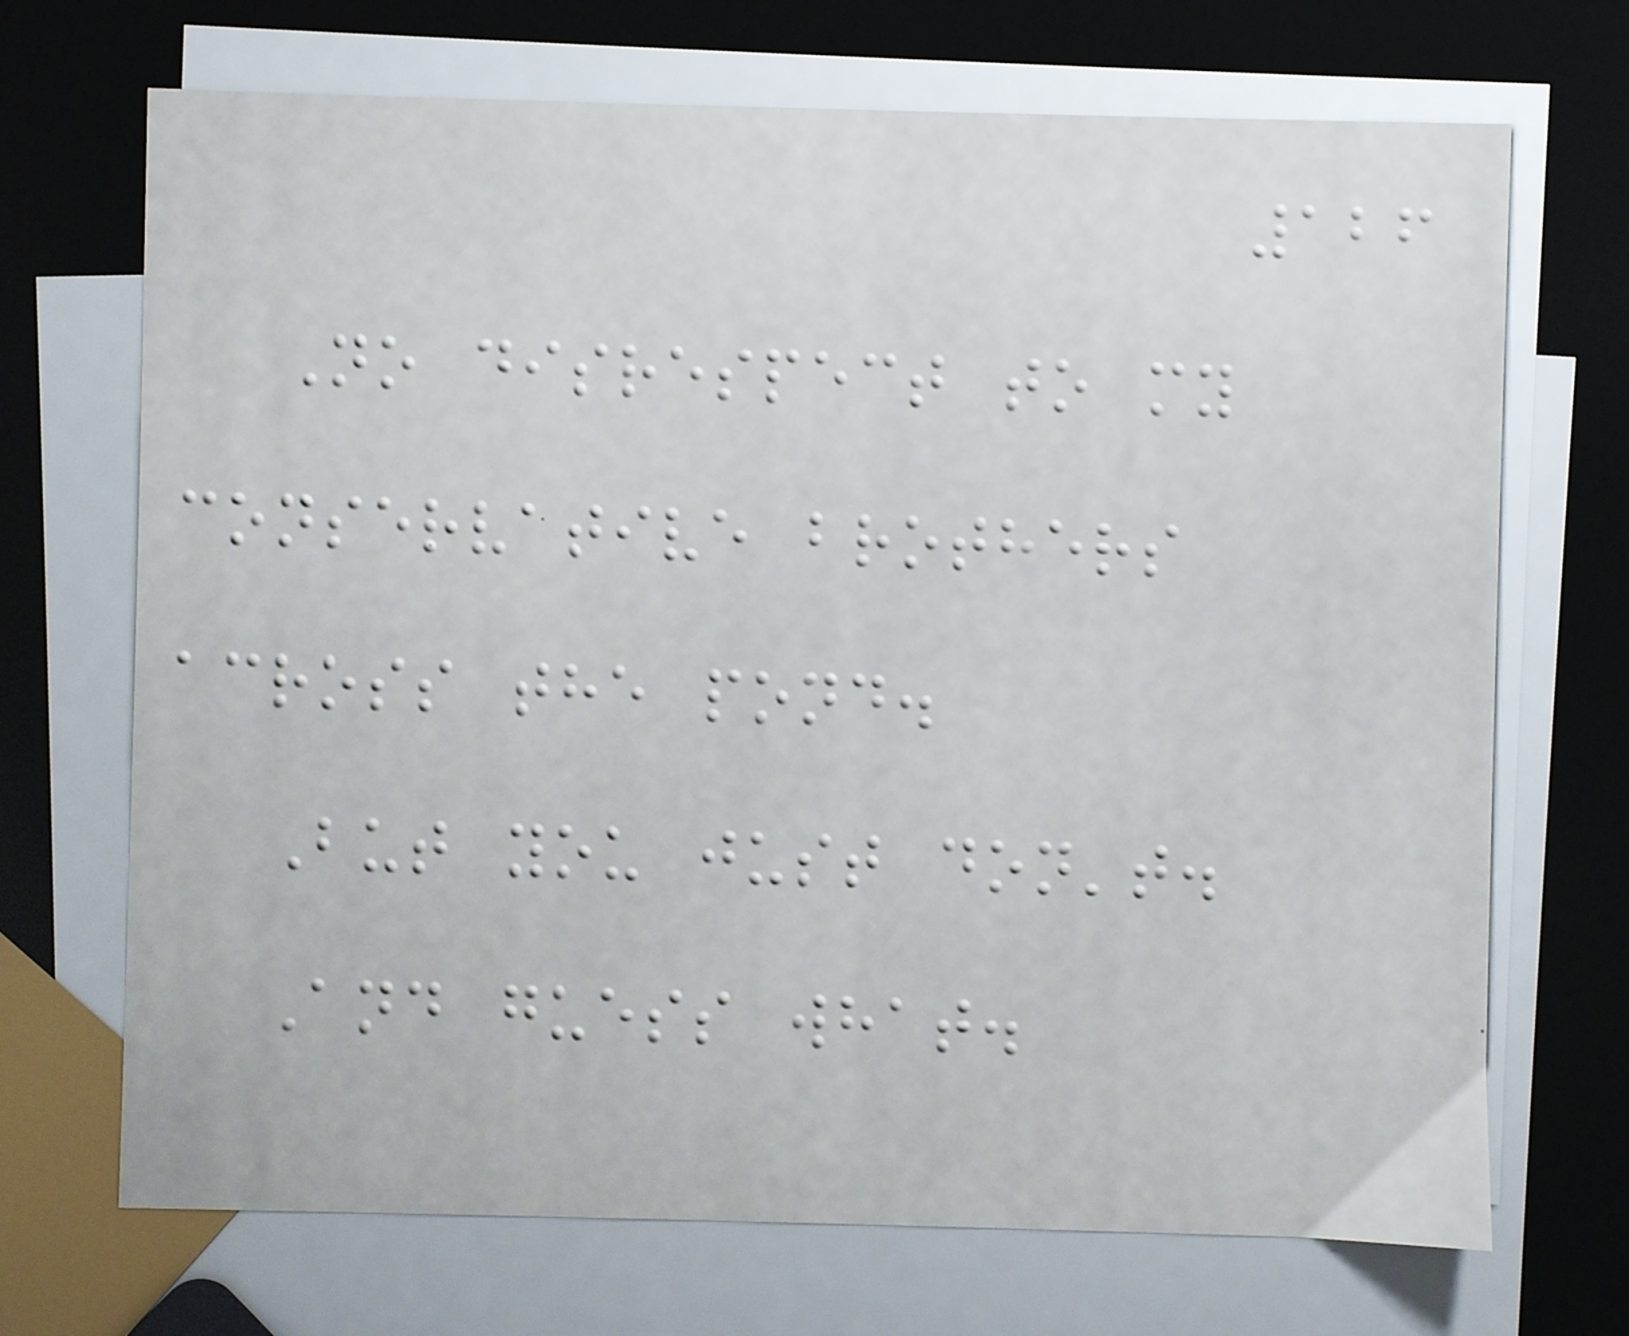126
No disrespect to my
conservative brothers
across the pond.
But you just don't.
And guess what.
